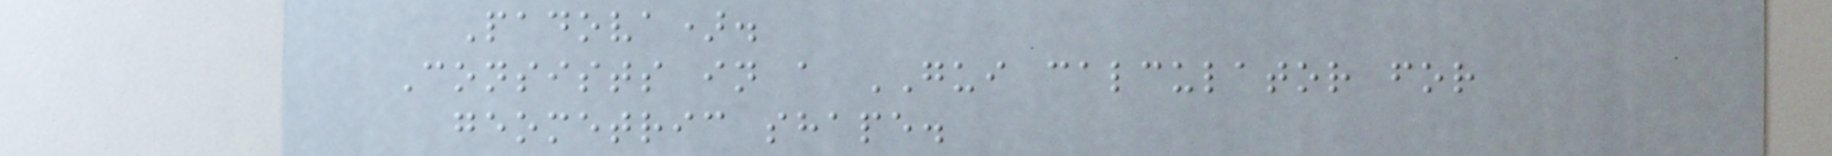Padova).
Consists in a GUI calculator for
geometric shape.
